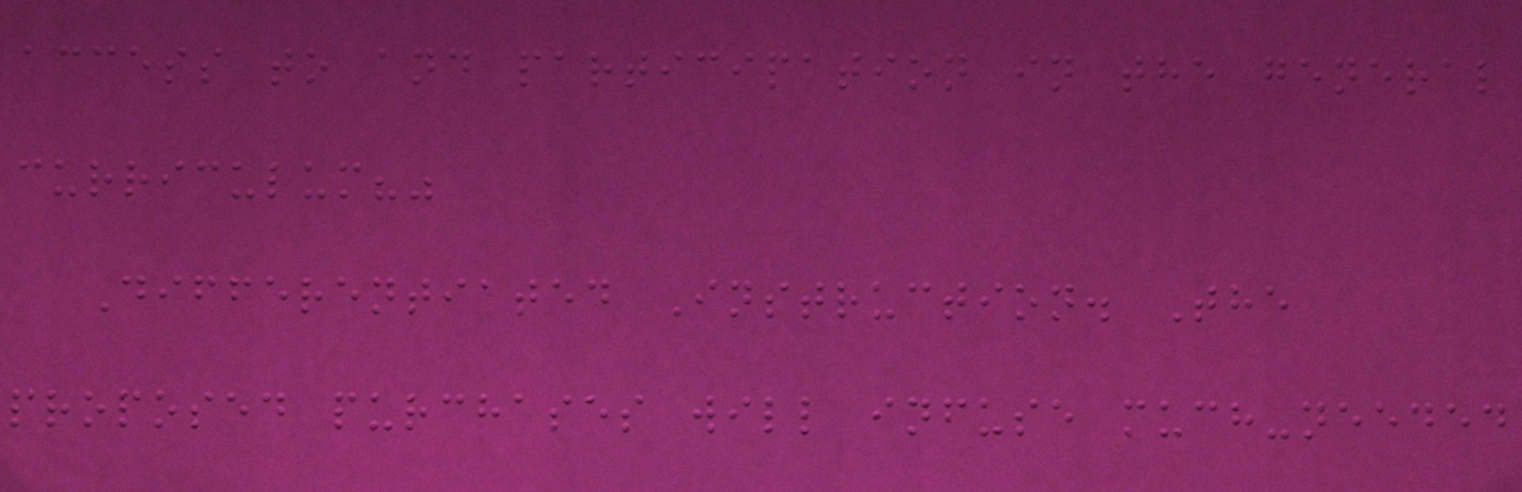access to and participation in the general
curriculum?"
Differentiated Instruction. The
proposed purchases will infuse much-needed
